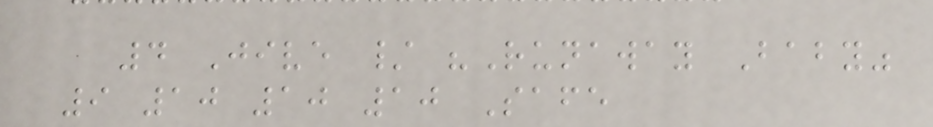4 Jive / "Runaway Baby"
9 10 10 10 Safe
